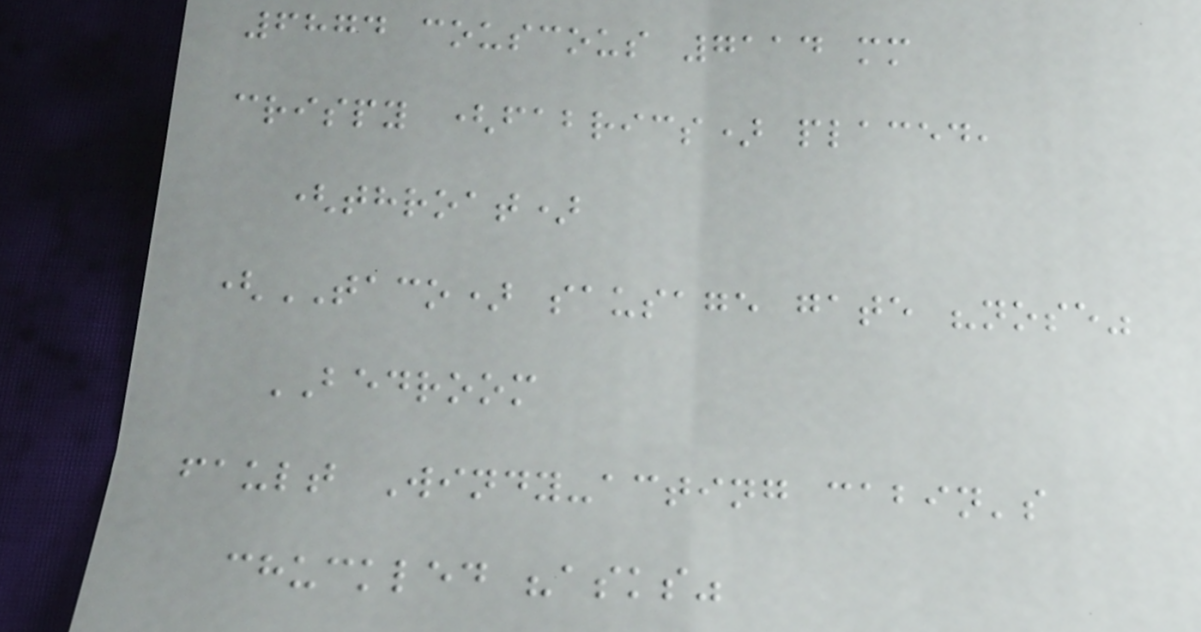6874 couscous 7114 mm
crispy (fabrics) placed,
(throat)
(TACO) sausage gate "nose"
BEDROOM
fault Windy-acting cabin's
chuckled "asks"
